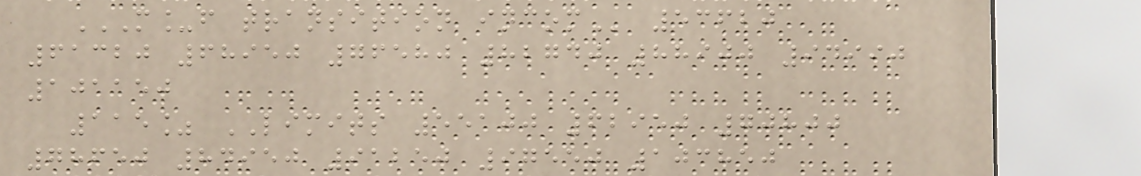M_F TRANSITION INCOM 53620
61320 68950 76580 82740 88900 94990
101150
115% LIMITS 55100 62950 70800
78650 84950 91250 97550 103850
